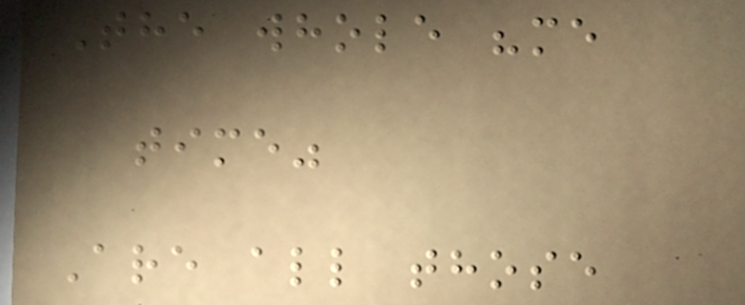The whole "me
time"
Are all those
